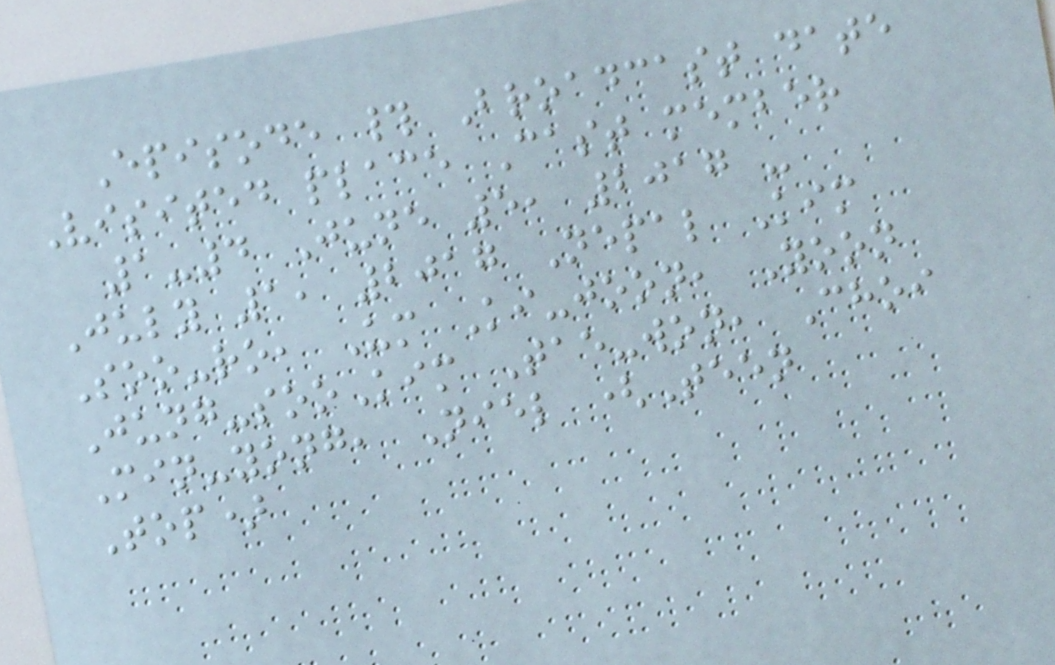Episode # Broadcast date
Visited place Cast member
1-4 June 5, 2017 -
July 1, 2017 Nepal Kim
Soo-ro, Um Ki-joon, Yoon
Jung-sooKim Tae-won, Choi
Min-yong, Niel (Teen
Top)
